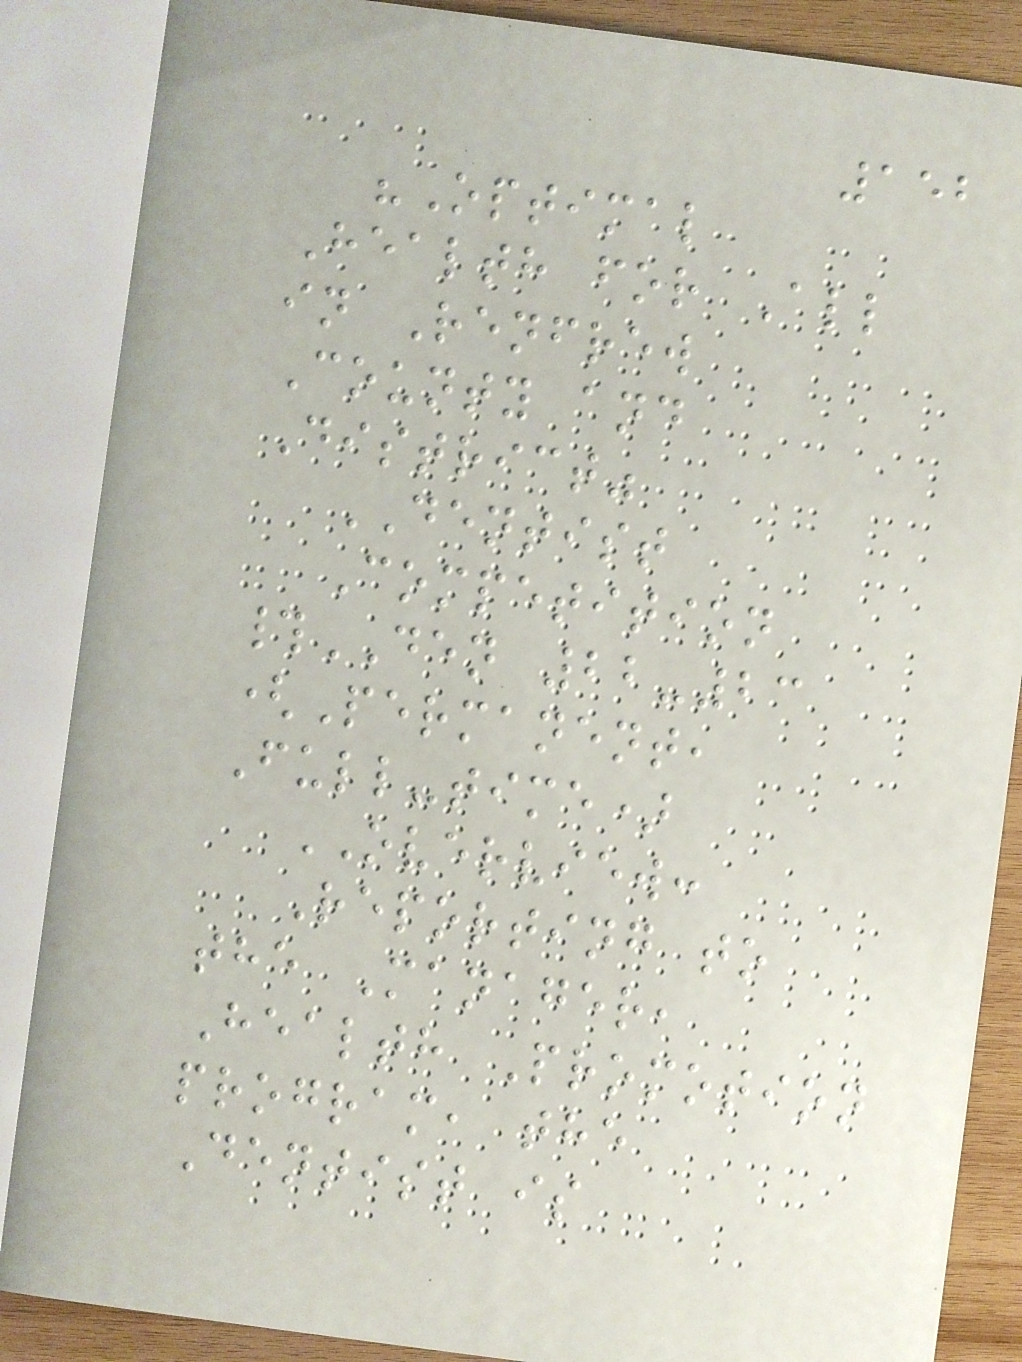152
"Optimal
Health for All
in Renfrew
County and
District"
DENTIST
Competition
#DEN 22-23
(Permanent,
Full-time)
OVERVIEW:
Reporting to
the Manager,
Health Promotion
program, the
Dentist is
